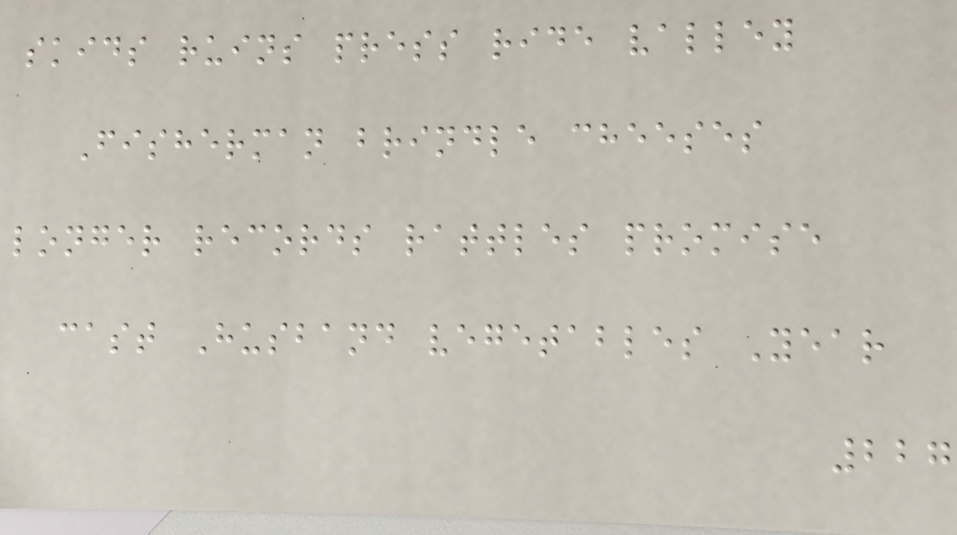skids ruins press ride valley
Fisherman brindle cheeses
longer records rattles promise
cast Husband vegetables Year
227
